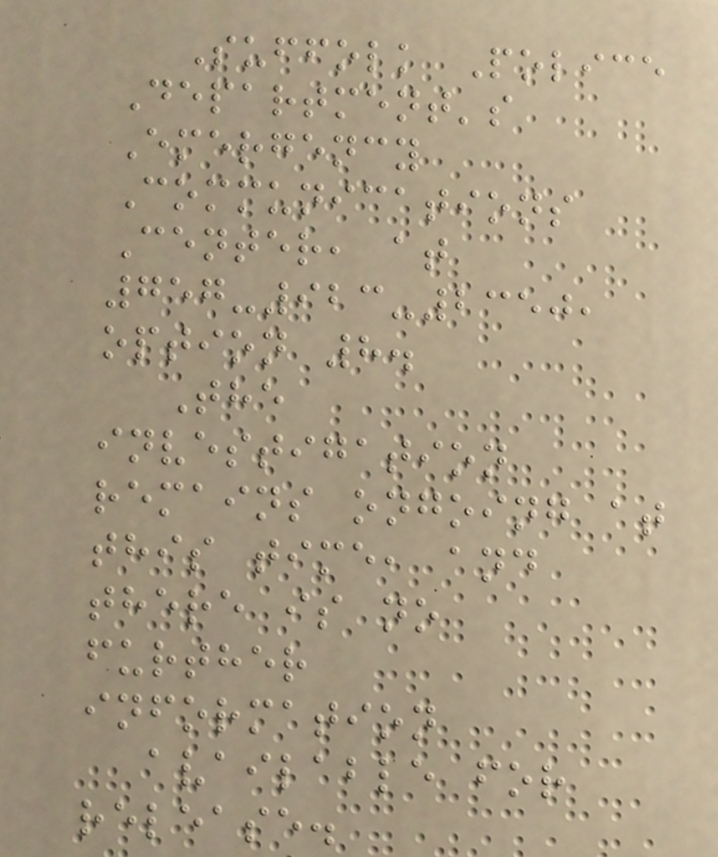Suffolk Police
Department's
Emergency
Communications
Center, at
757-923-2350,
option 8.
The
investigation
remains ongoing at
this time, and
there is no
further
information
available for
release.
